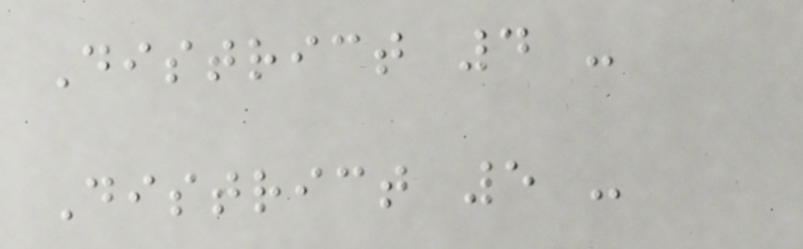District 4 -
District 5 -
